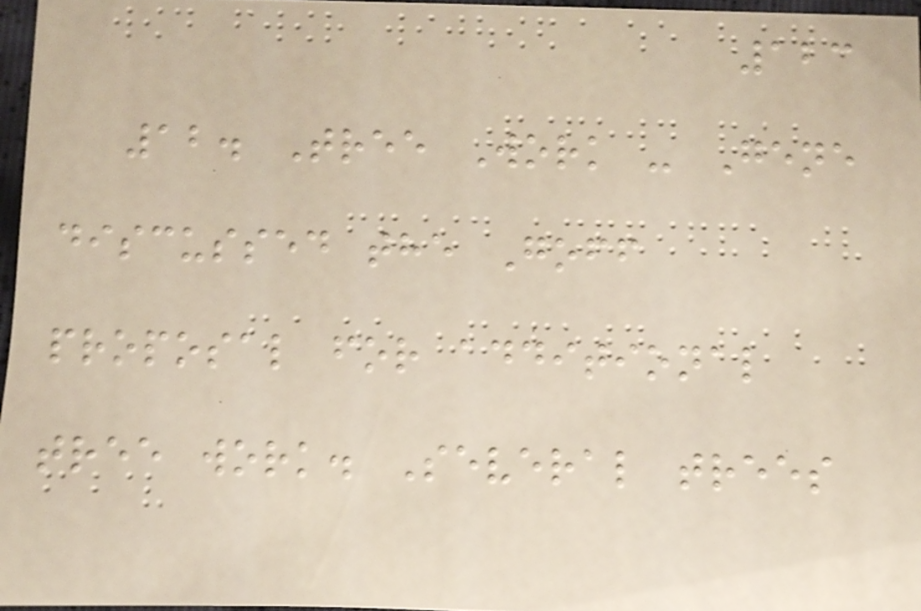123
12. Tree Work - Gene
discussed the Goff
proposal for additional
tree work. Several trees
